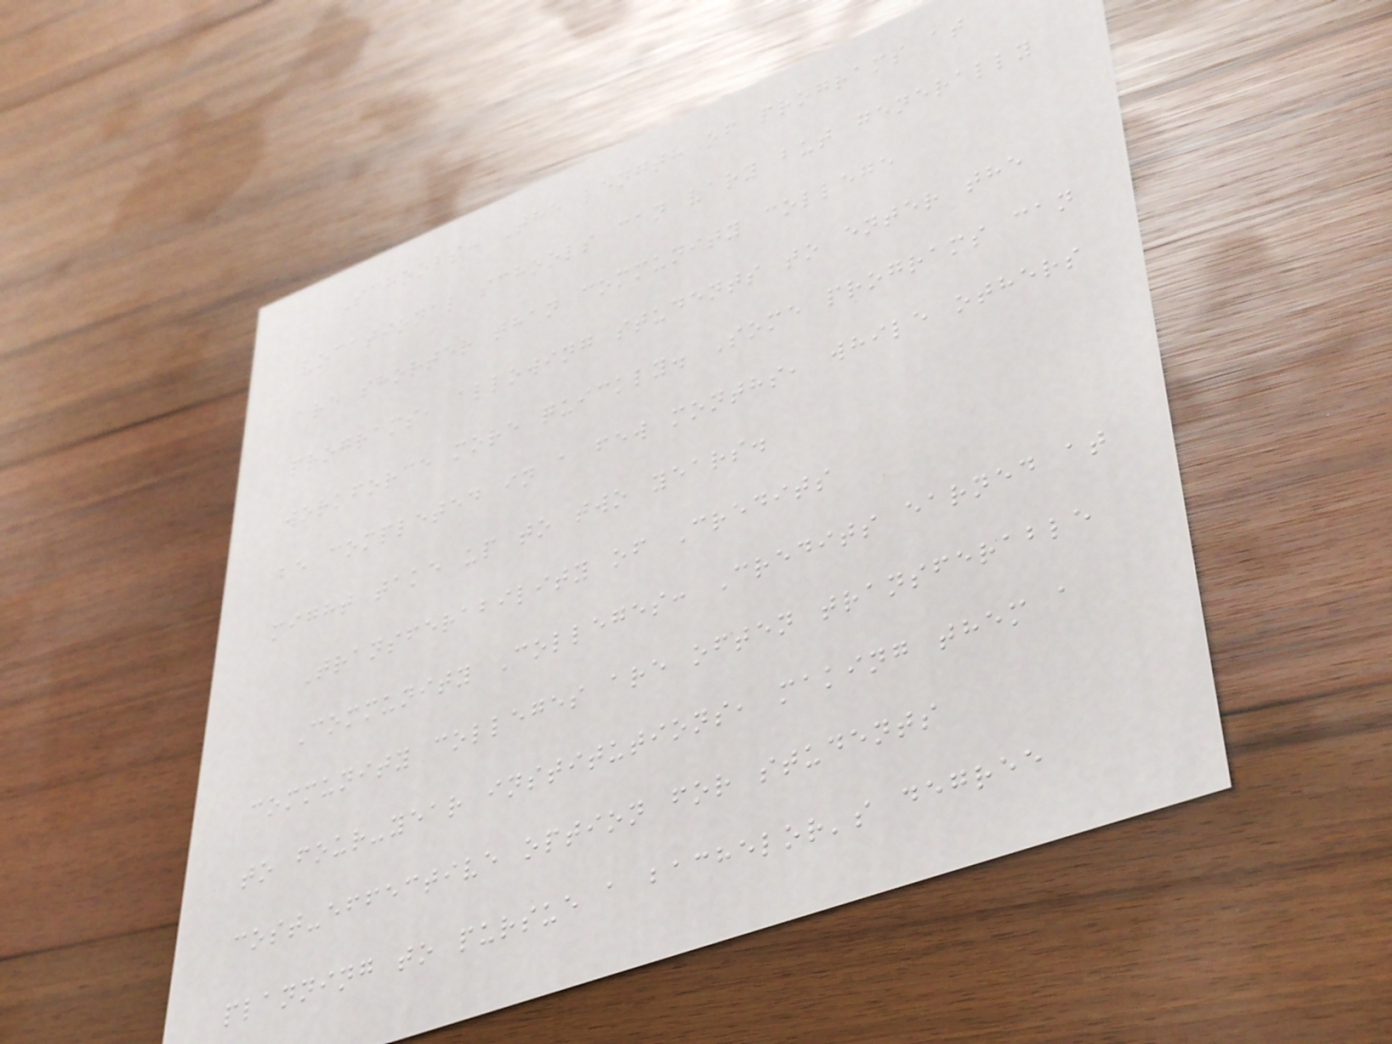Schools: The length of programs at
vocational schools can vary but generally
are shorter than community college
programs, allowing students to enter the
workforce more quickly. Some programs can
be completed in a few months, while others
might take up to two years.
Transferability of Credits
Community Colleges: Credits earned at
community colleges are often transferable
to four-year institutions, making them a
cost-effective option for students
planning to pursue a bachelor's degree
